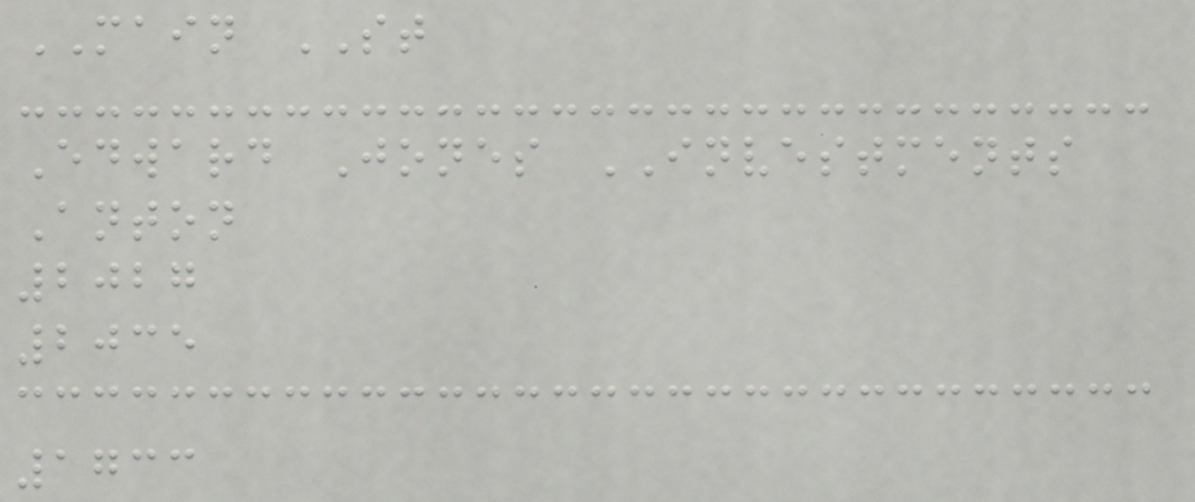MAIN ST
Edward Jones INVESTMENTS
Anton
2027
2035
1733
